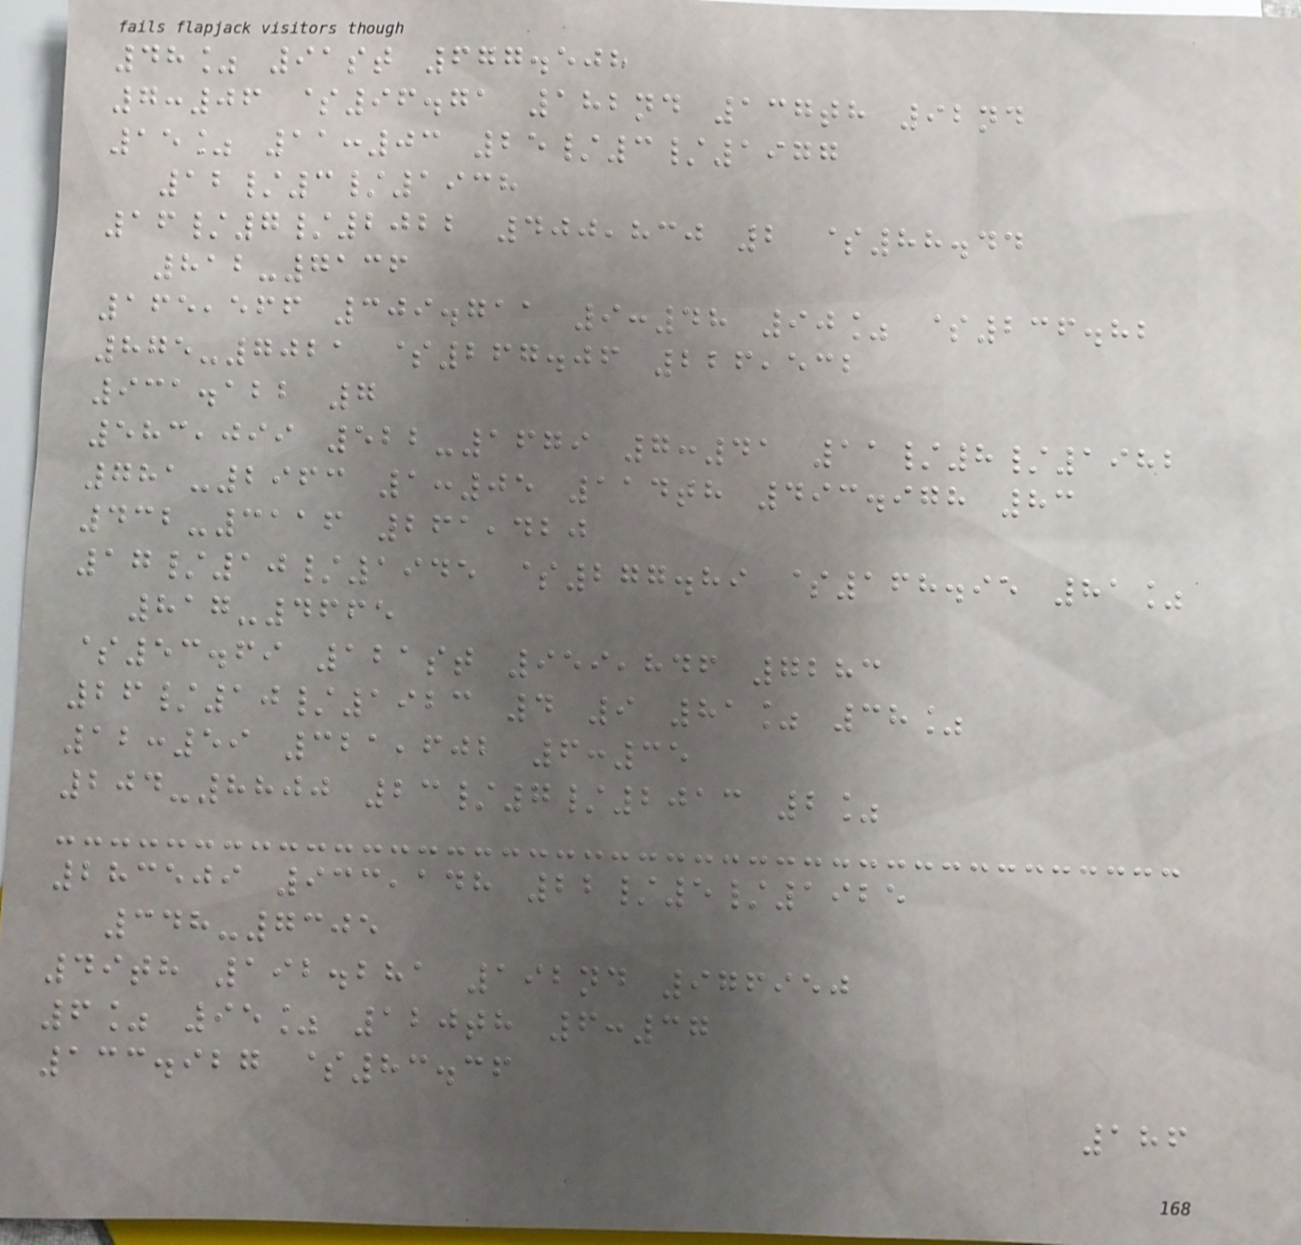48% 91st 677.508
7:06 $96.71 182nd 137th 92nd
15% 11:03 25/3/1977
12/3/1938
16/7/2022 400,830 2 $88.44
812-7136
165,566 309.711 9:48 90% $236.82
875-7021 $267.06 226,532
931.122 7
583,099 522-1679 7:41 11/8/1982
781-2963 1:05 114th 493.978 83
432-3116 261,420
17/10/1945 $277.89 $168.95 81%
817-4665
$53.69 121st 959,846 7283
26/10/1923 4 9 81% 38%
12:59 321,602 6:35
204-8800 23/7/2013 2%
283509 933,148 22/5/1925
348-7305
49th 192.281 192nd 976950
6% 95% 120th 6:37
133.927 $83.36
186
